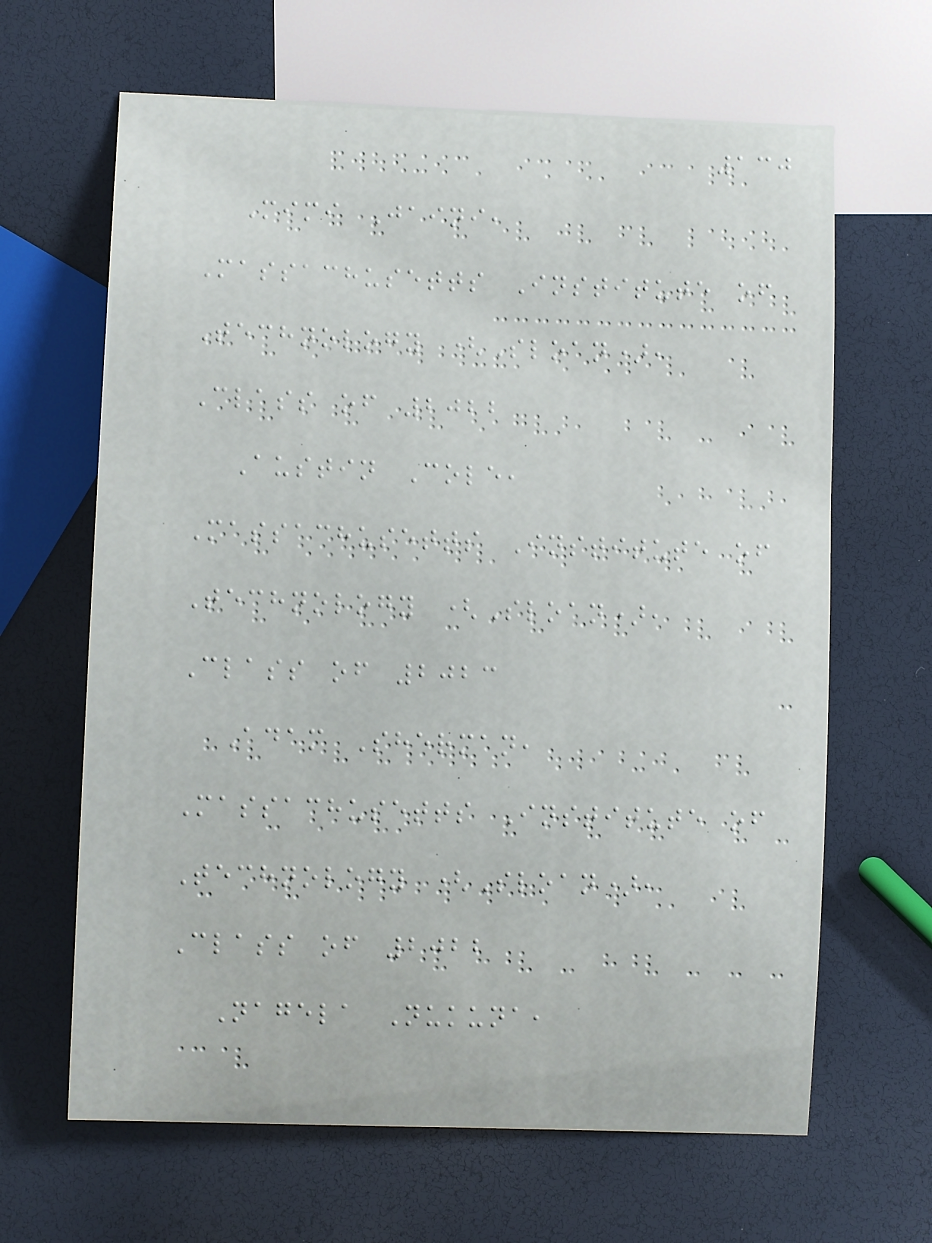130
Mimi Jaini,
Massachusetts Institute of
Technology (Sloan),
Class of 2022
Austin Cole,
Massachusetts Institute of
Technology (Sloan),
Class of 2023
Adam Sherman,
Massachusetts Institute of
Technology (Sloan),
Class of 2022
Nagela Nukuna,
